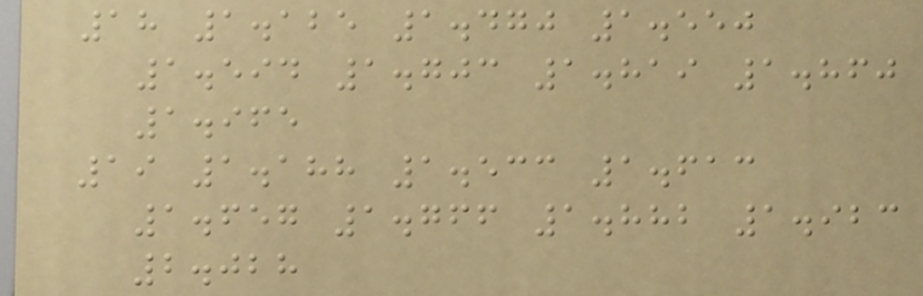18 1.125 1.470 1.550
1.594 1.703 1.819 1.860
1.965
19 1.188 1.533 1.613
1.657 1.766 1.882 1.923
2.028
